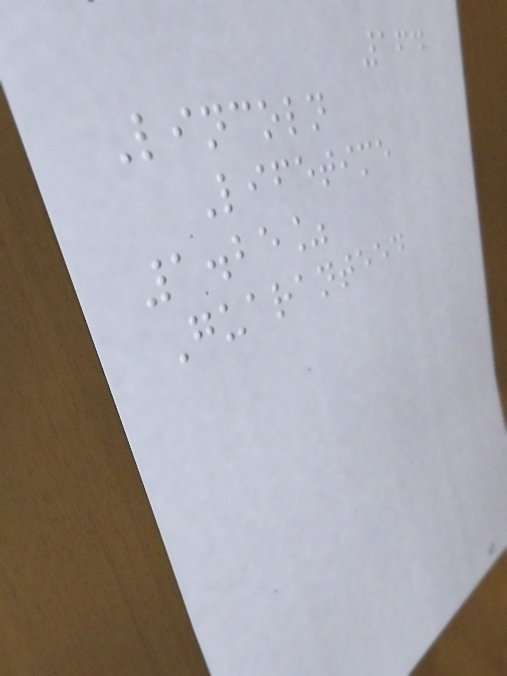164
Lincoln
Lifetime
1.25%
Guaranteed
